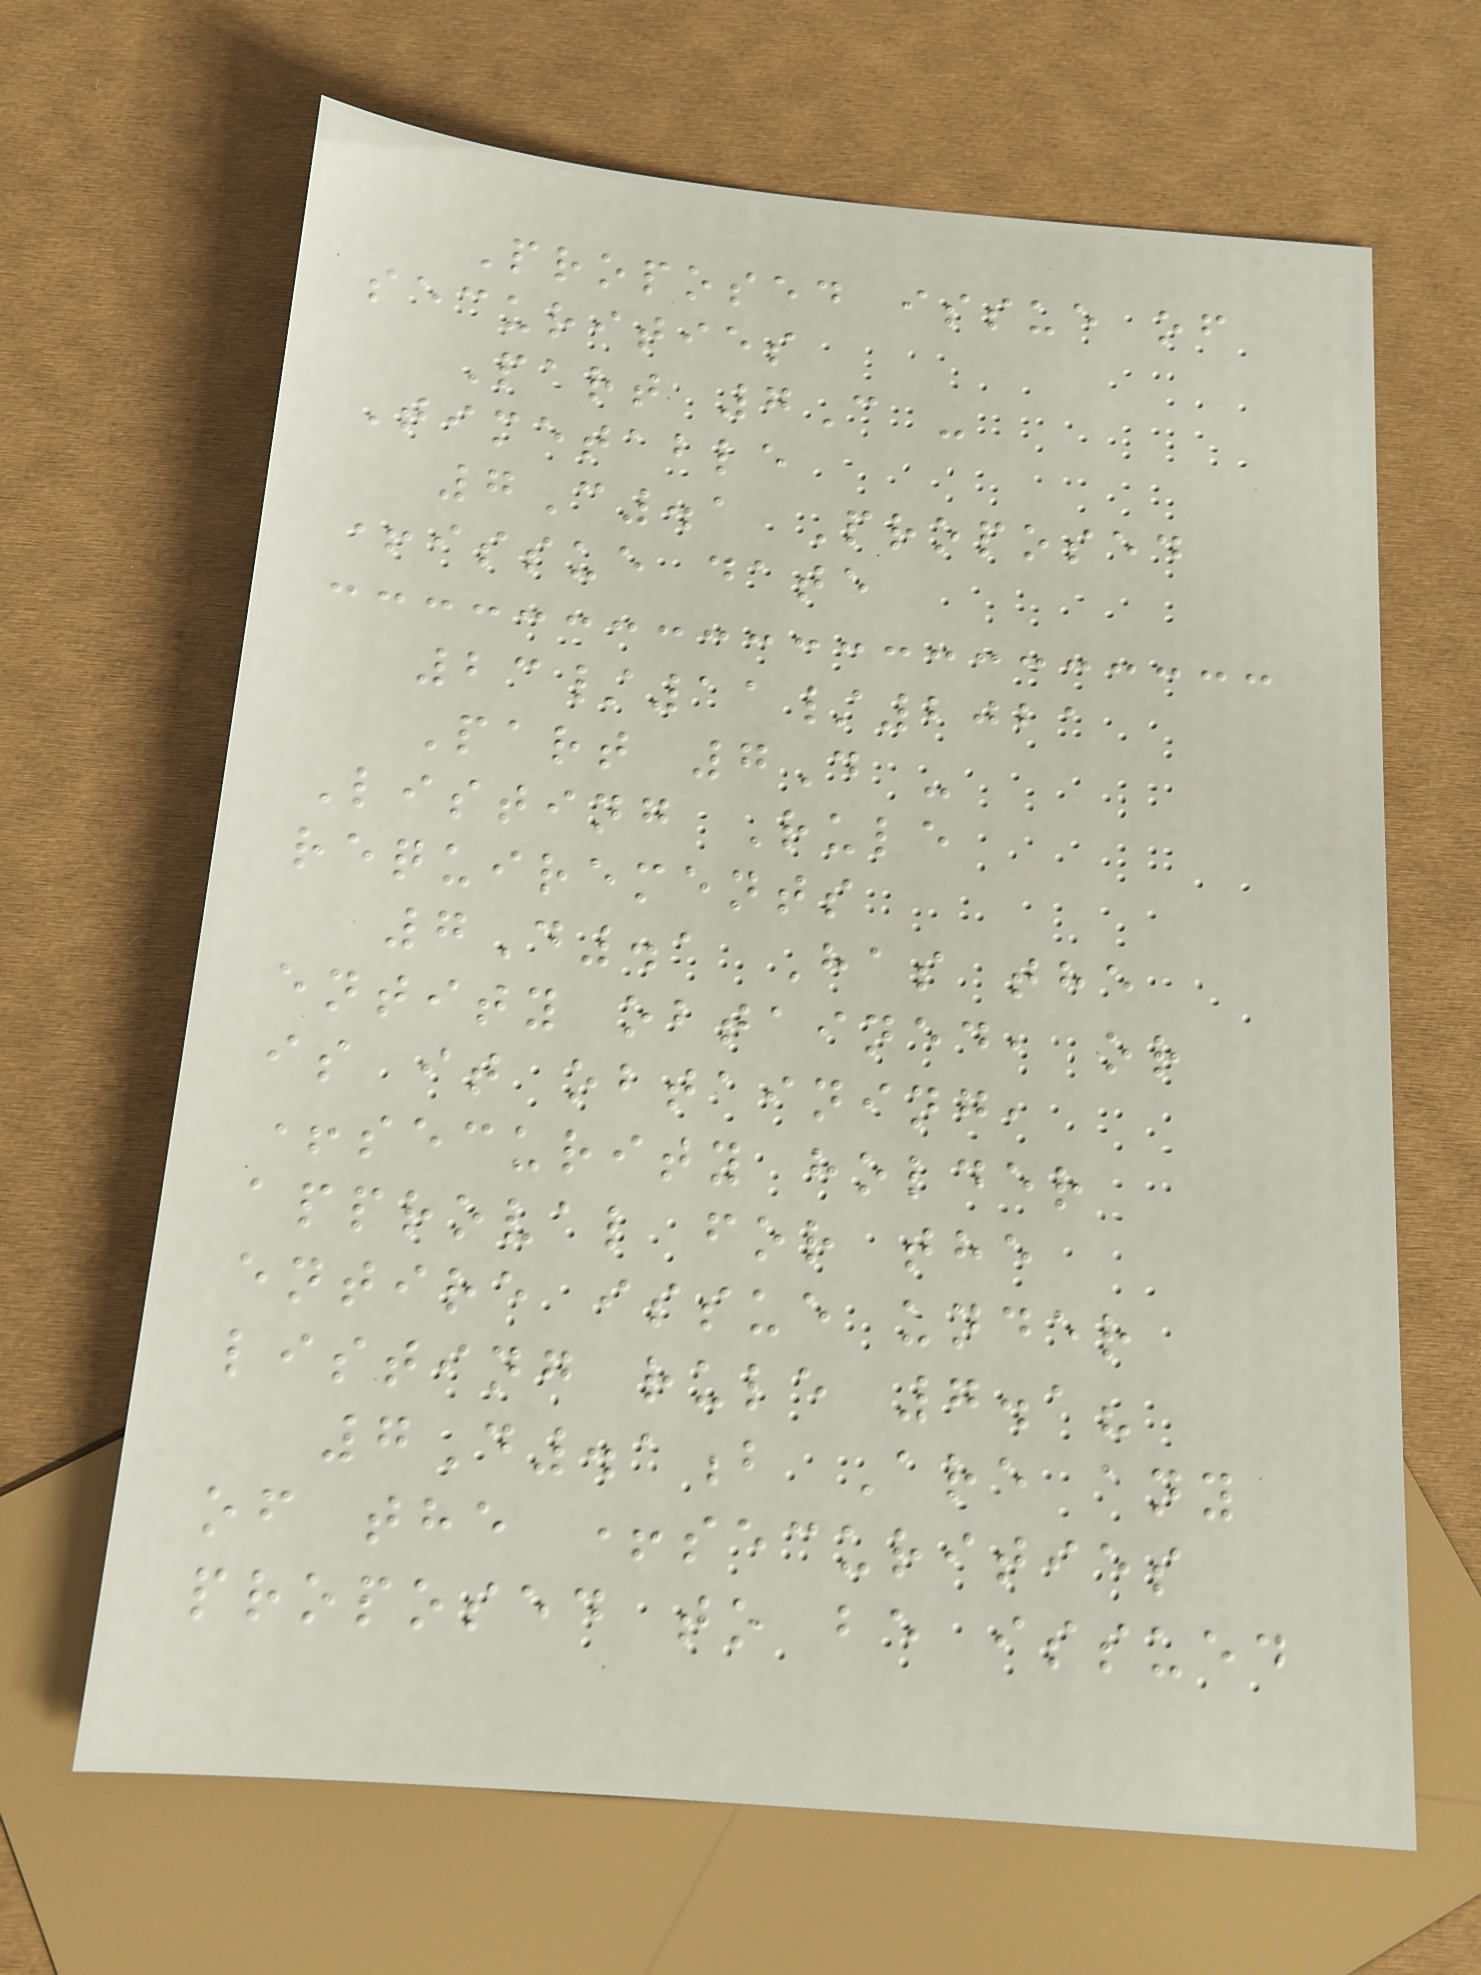Proposed issue of
securities
Part 7C -
Timetable
7C.1 Proposed
+issue date
23/11/2021
Part 7D -
Listing Rule
requirements
7D.1 Has the
entity obtained, or
is it obtaining,
+security holder
approval for the
entire issue under
listing rule 7.1?
7D.1b Are any
of the +securities
proposed to be issued
